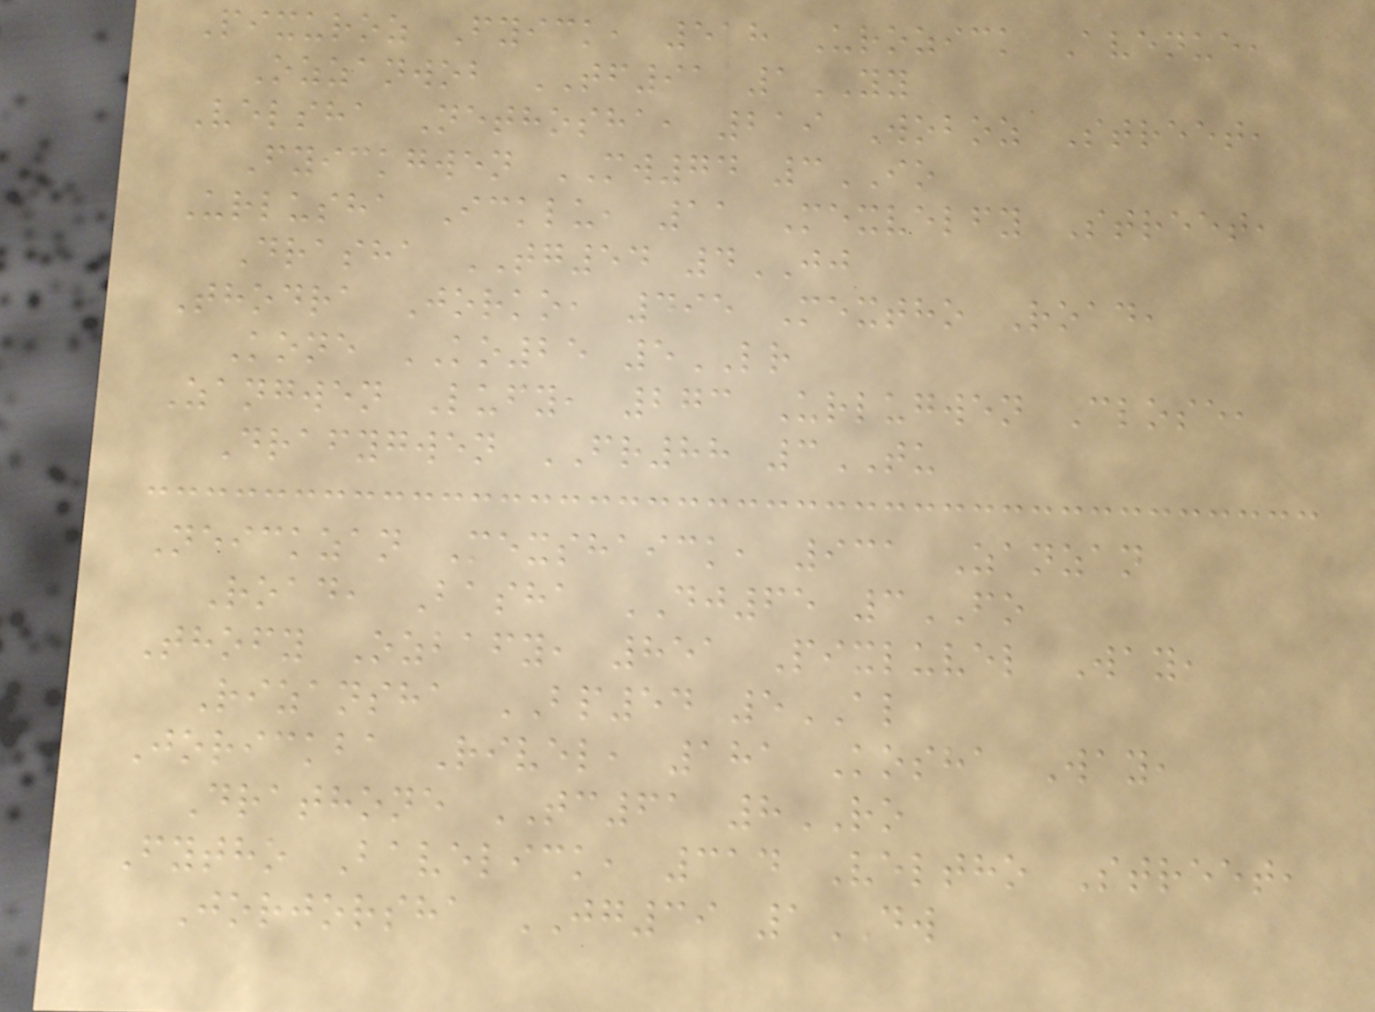Pixuroz Fyick, 518 Urozick Avenue,
Ozzanwob TF91 1YY
Velsha Nethosha, 219 Woboz Street,
Fyickgwen MW74 3IO
Urlusha Icklu, 11 Mexvelfy Street,
Drasha TG54 4JJ
Thodra Jorko, 495 Mextho Road,
Kone KO25 5LR
Zangwen Lufy, 273 Urlugwen Close,
Drafygwen FR88 3TU
Neickzan Mexshaick, 931 Zanzan
Road, Basha DJ65 3FO
Thofy Ozbafy, 851 Pixluvel Way,
Rizansha BP54 5AL
Jorickba Rivel, 181 Kosha Way,
Drathone TC61 8RO
Fytho Bavelick, 314 Veltho Street,
Jorjorsha JG39 1DW
